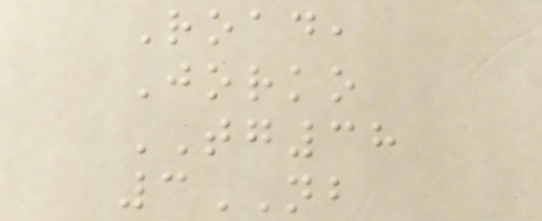Road,
Jorko
TG38
3NB
